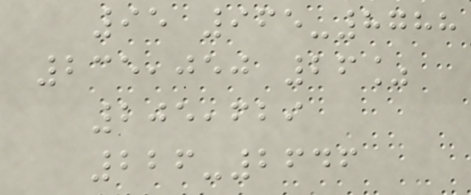95 965-8788
235,050 26%
205,629
226-2646
